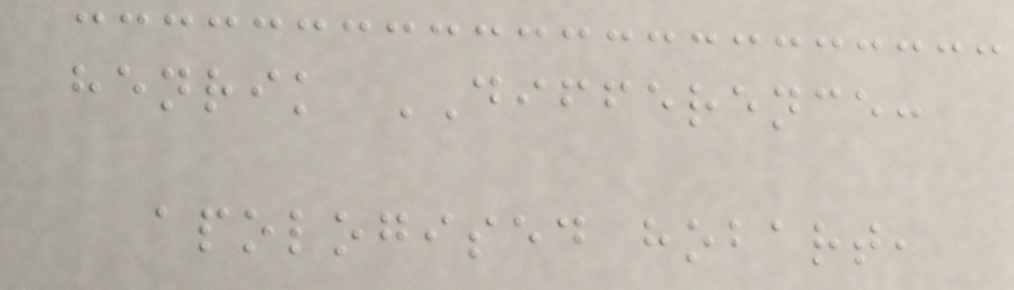henrik DIFFERENCE:
apologised hobart,
